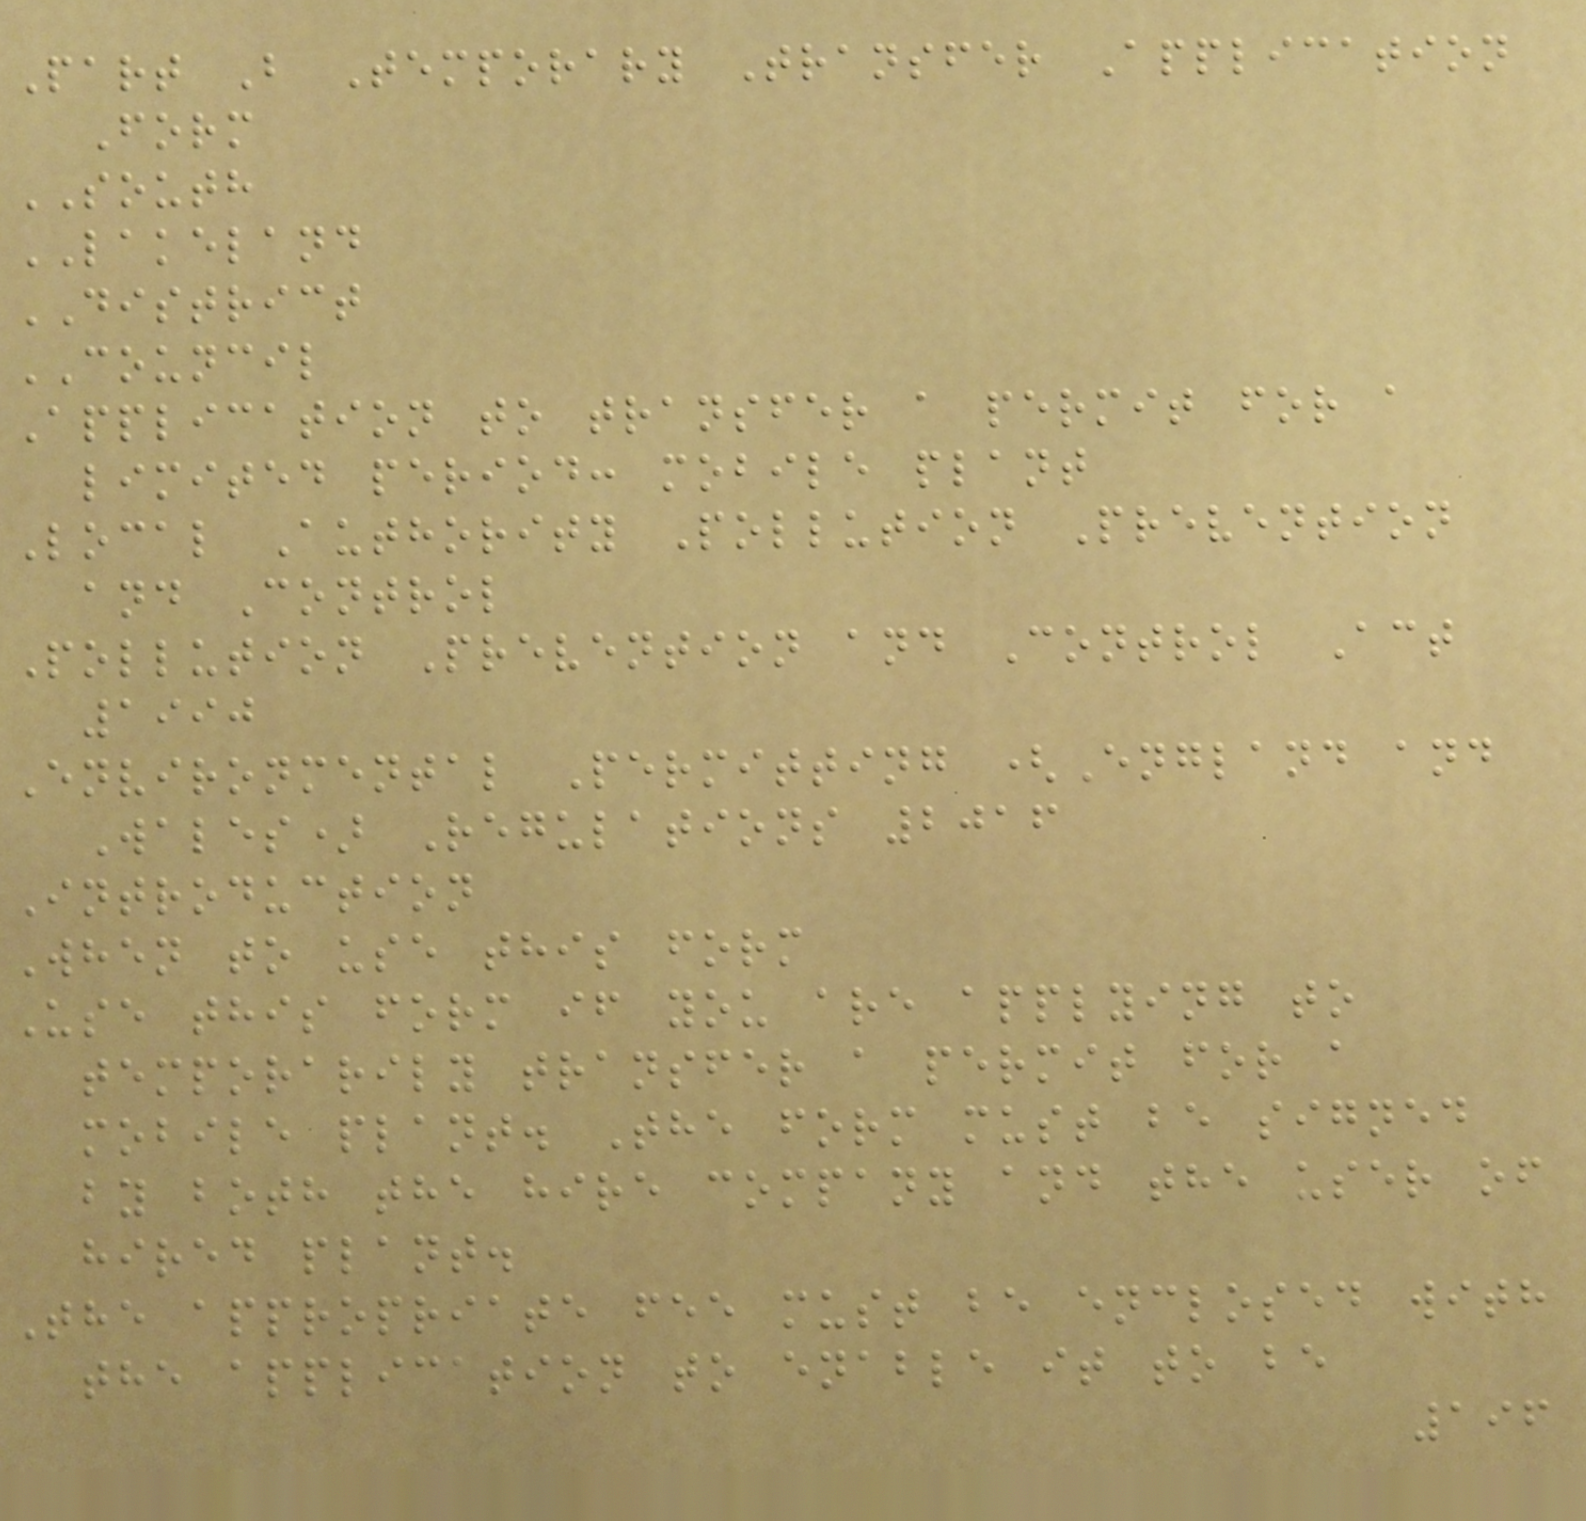Part B Temporary Transfer Application
Form
SOUTH
LAKELAND
DISTRICT
COUNCIL
Application to transfer a permit for a
limited period: mobile plant
Local Authority Pollution Prevention
and Control
Pollution Prevention and Control Act
1990
Environmental Permitting (England and
Wales) Regulations 2016
Introduction
When to use this form
Use this form if you are applying to
temporarily transfer a permit for a
mobile plant. The form must be signed
by both the hire company and the user of
hired plant.
The appropriate fee must be enclosed with
the application to enable it to be
196
